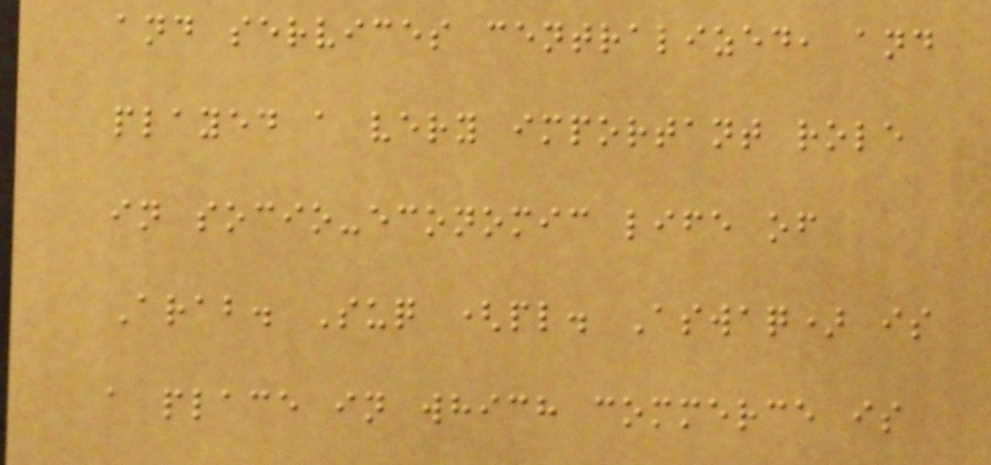and services centralized, and
played a very important role
in socio-economic life of
Arab. Suq (pl. Aswaq) is
a place in which commerce is
